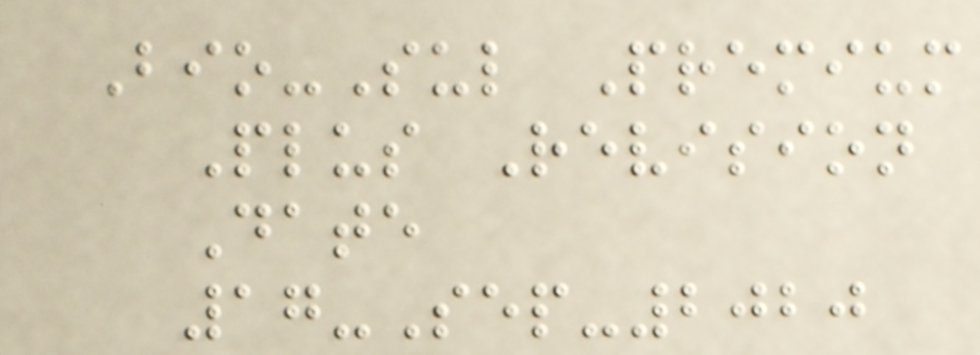Bio-Sul Premium
Plus Revision
Date
17-Sep-2020
